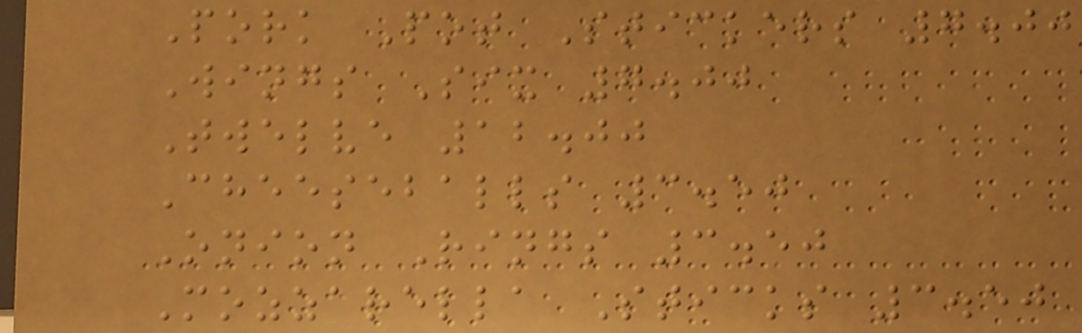Pork Pot Stickers 7.00
Wings Six 7.00
Twelve 12.00
Cheeseballs 3.50
Onion Rings 3.50
Mozzarella Sticks 3.50
